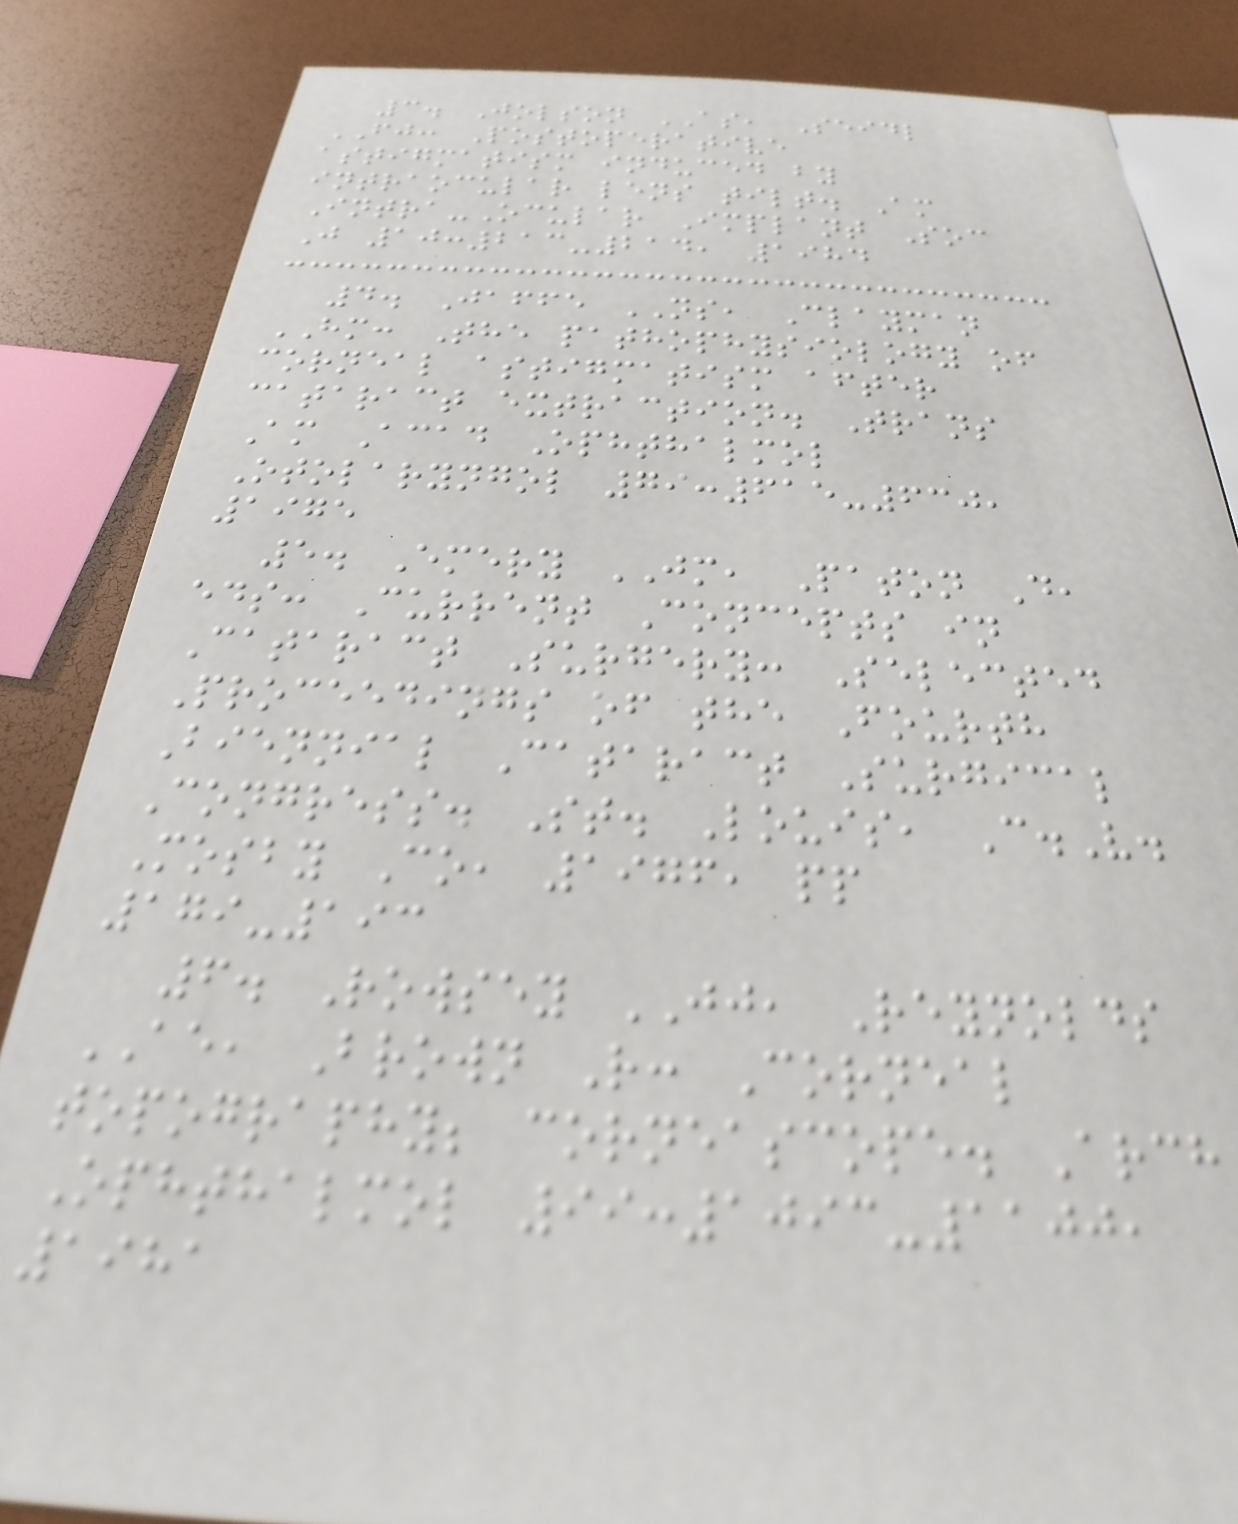3. Jolson AS, Seidl
FJ: Postoperative
astigmatism induced by
intraocular lens tilt. Am
Intra-Ocular Implant Soc
J 10:213-214, 1984
4. Jaffe NS, Clayman
HM: The pathophysiology of
corneal astigmatism after
cataract extraction. Trans
Am Acad Ophthalmol
Otolaryngol 79:615-630,
1975
5. Emery JM, Paton D,
eds: Current Concepts in
Cataract Surgery: Selected
Proceedings of the Fourth
Biennial Cataract Surgical
Congress. St. Louis, C.V.
Mosby Co, 1976, pp
179-193
6. Rowsey JJ, Reynolds
AE, Brown R: Corneal
topography; corneascope. Arch
Ophthalmol 99:1093-1100,
1981
